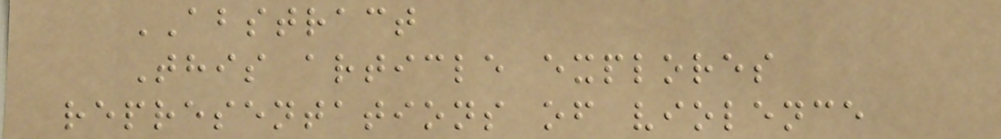ABSTRACT
This article explores
representations of violence
